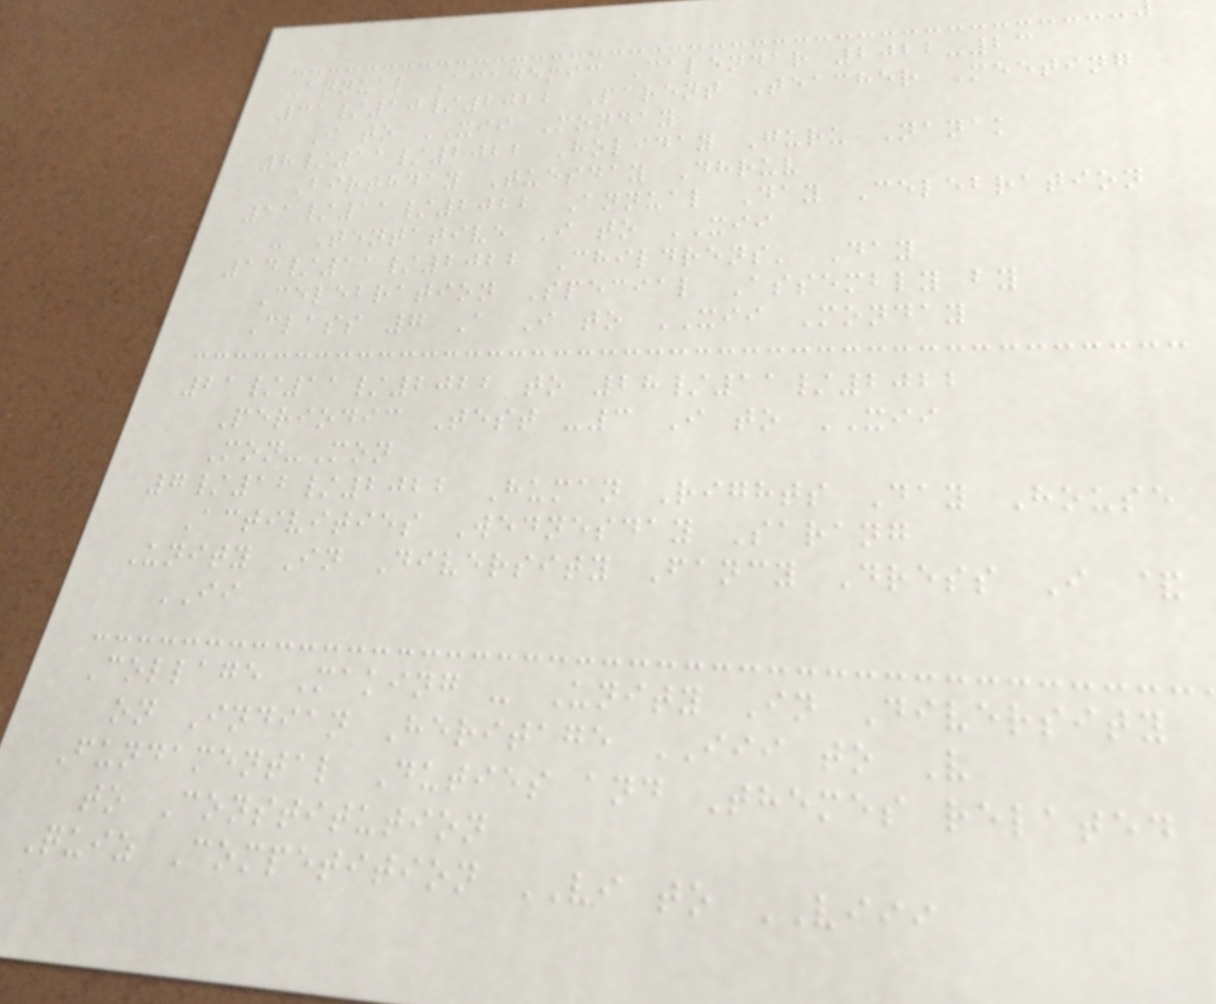Annual Academic Calendar 2022-23
31/10/2022 Parent Teacher Meeting
I to XII Monday
8/11/2022 Holiday Guru Nanak
Birthday Tuesday Dhruv
11/11/2022 Annual Day Celebration
- Tentative I to XII
14/11/2022 Childrens' Day
Celebration Special Assembly by
Class 7 A I to XII Monday
21/11/2022 to 28/11/2022
Periodic Test -3 I to XII
Mon-Mon
7/12/2022 Human Rights Day House
Activities Wednesday Sarang
Unity In Diversity Fancy Dress I &
II
Collage Making - Unity In Diversity
on Indian Heritage III to V
Fundamental Duties and Themes related
to Constitution
Quiz Competition VI to VIII
